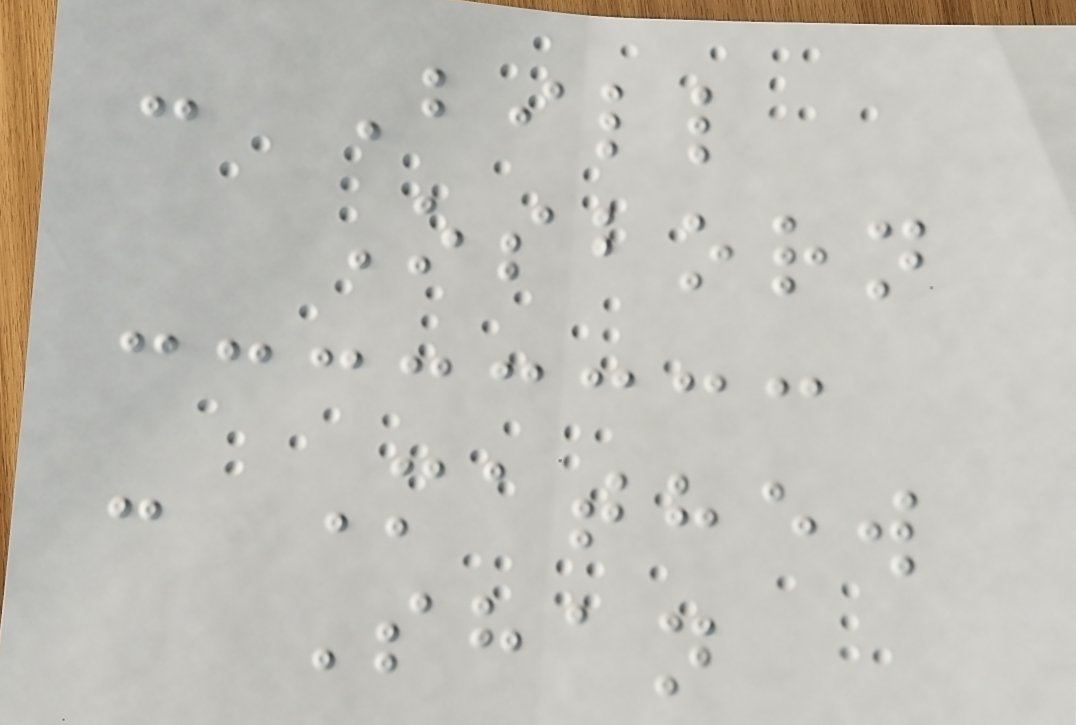- Bill
Osborn
- Mathew
Shan
